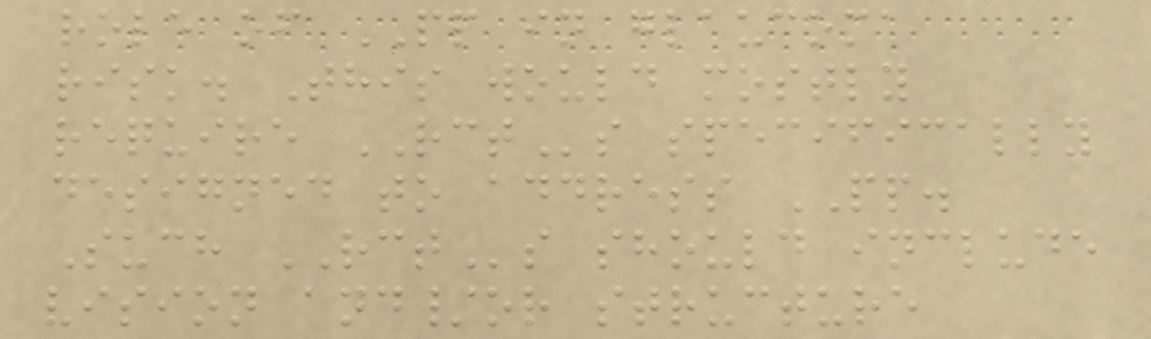role of PP in glaucoma
risk. This would mostly
require RCTs specifically
designed to address PP.
Such RCTs should include
vision and/or structure
